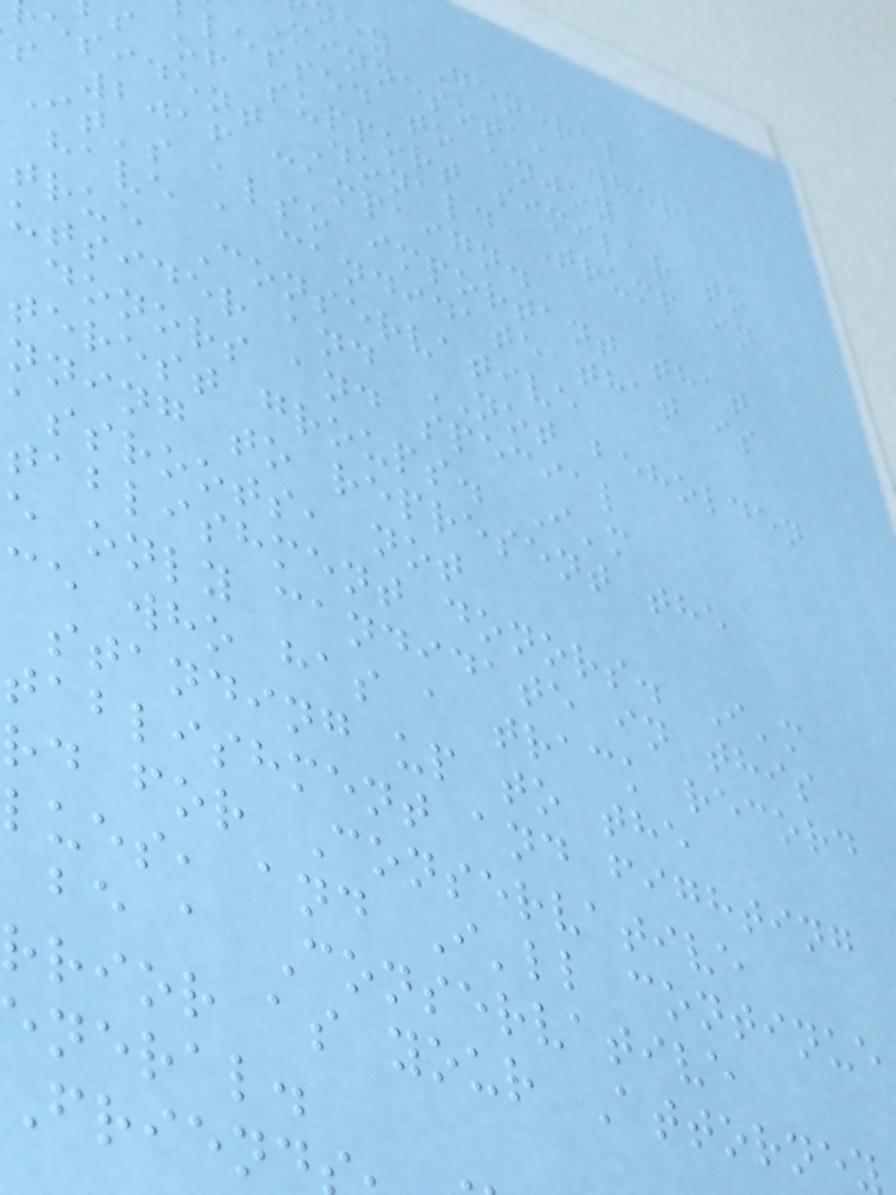ey General
Minnesota, where
lessed to enjoy
s of support similar to
esident Donald Trump in
s 2016 campaign.
It's also important that
have a candidate that is
true Conservative
utsider and NOT beholden
donors and special
terest groups. I'm
nning to represent the
assroots, not
tablishment donors. I'm
e only candidate in this
ce who has a track record
standing up to the
tablishment and fighting
rd for Conservative
lues, and I'll continue
be a Conservative
rrior as your Attorne
eneral.
Friend
